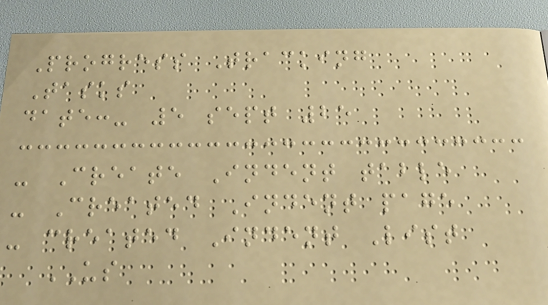Progress Tracking
Tasks
date:- 5 sept 25
- Create Indent table
- Created Indent page
- created Indent List
US
